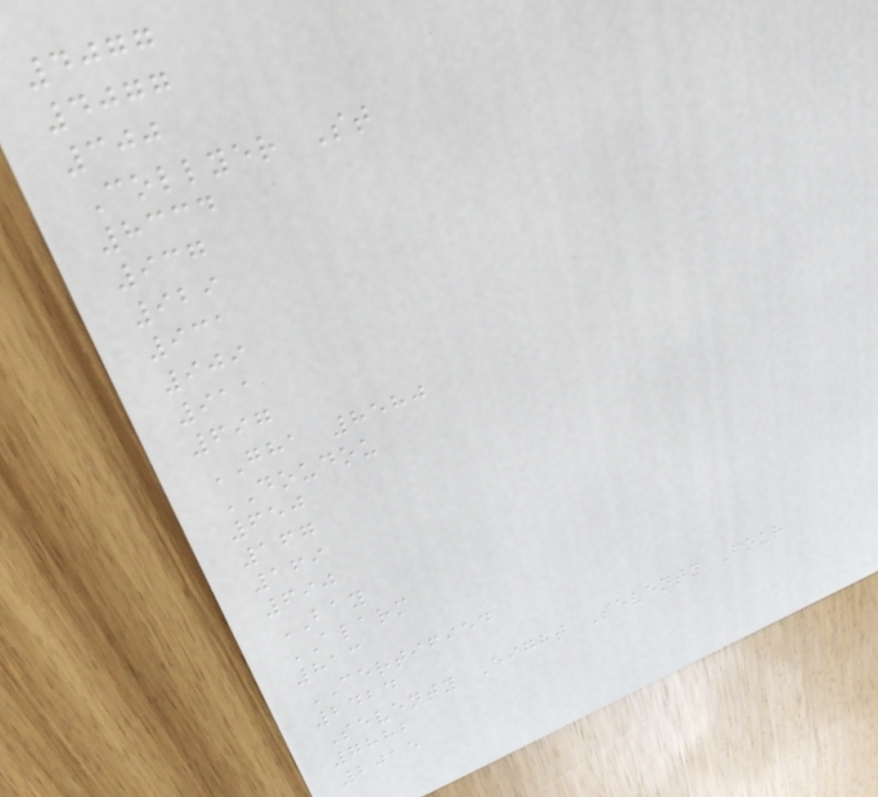4077
4077
300
Collyer St
8334
937
929
931
909
911
697
GHA 8580
DOUDOU
650
167
169
690
BAY
ALARM
813
CERTIFIED
2424
Seventy Eight Seventy Four
7882
2015
